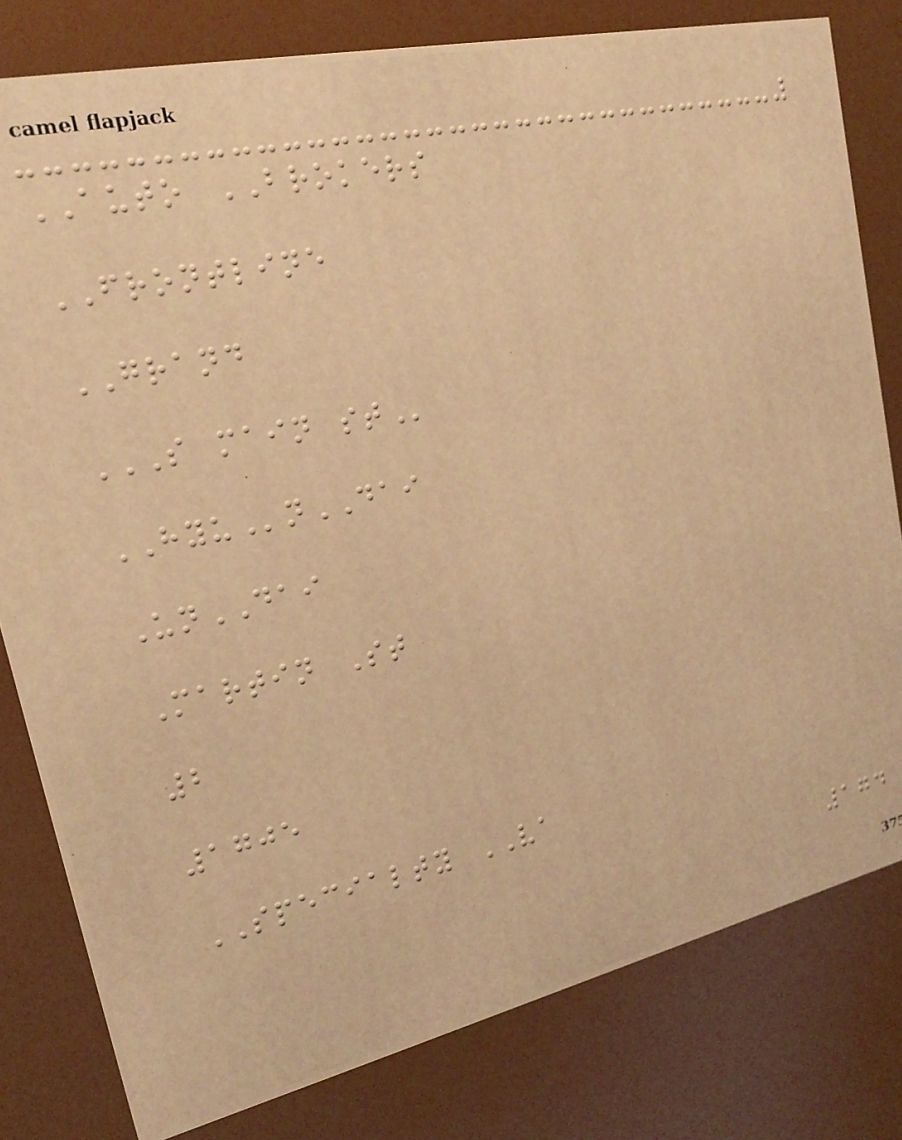AUTO BROKERS
FRONTLINE
GRAND
S MAIN ST
HYUnDAI
UnDAI
Martin St
2
1705
SPECIALTY VA
174
